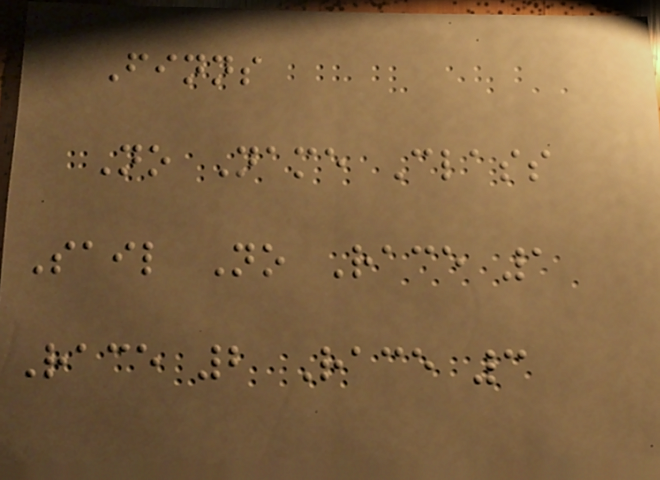Finns
No Name Class
Sail No Race 1
Race 2 Race 3
